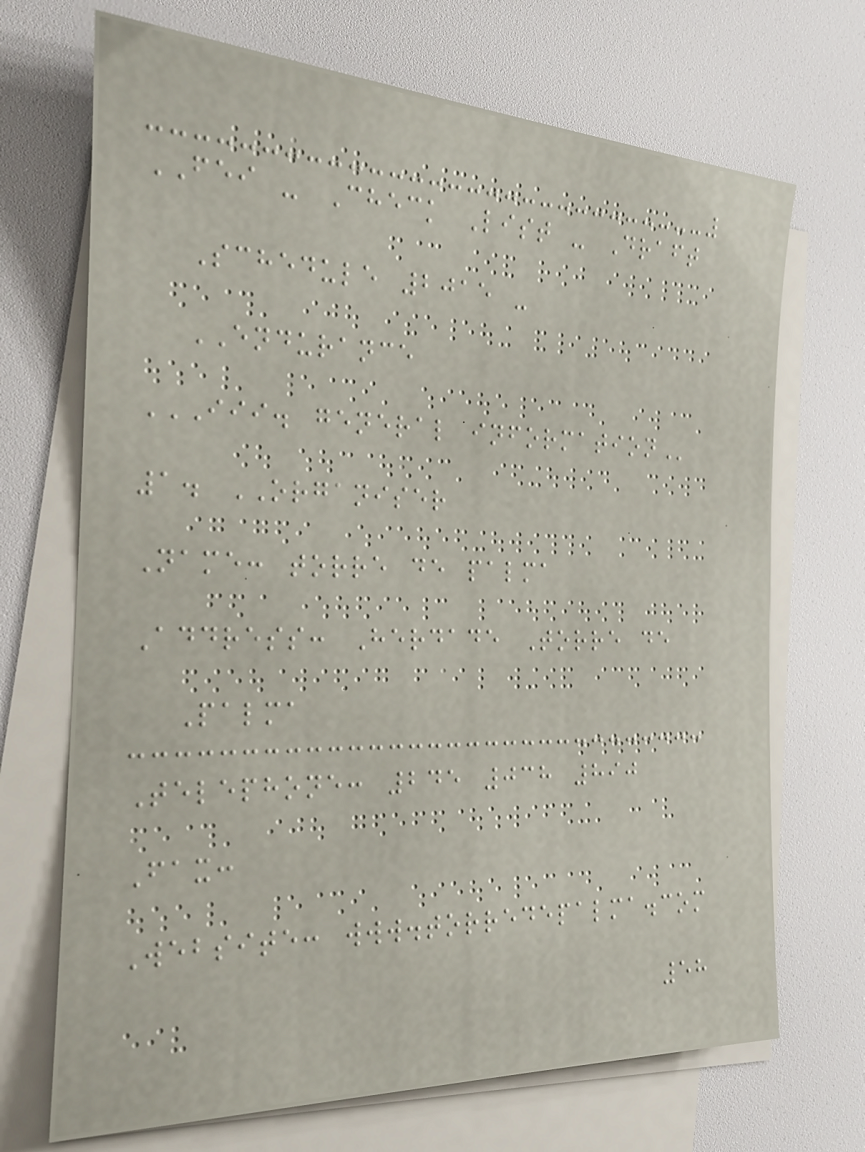FEI - Check List - Draft
Schedule 2015 -
ENDURANCE
III. GENERAL INFORMATION
1. ORGANISER
Name: torre de palma
Address: Herdade Torre de
Palma
Telephone: 245 038 890
Fax:
Website: www.torredepalma.com
58
